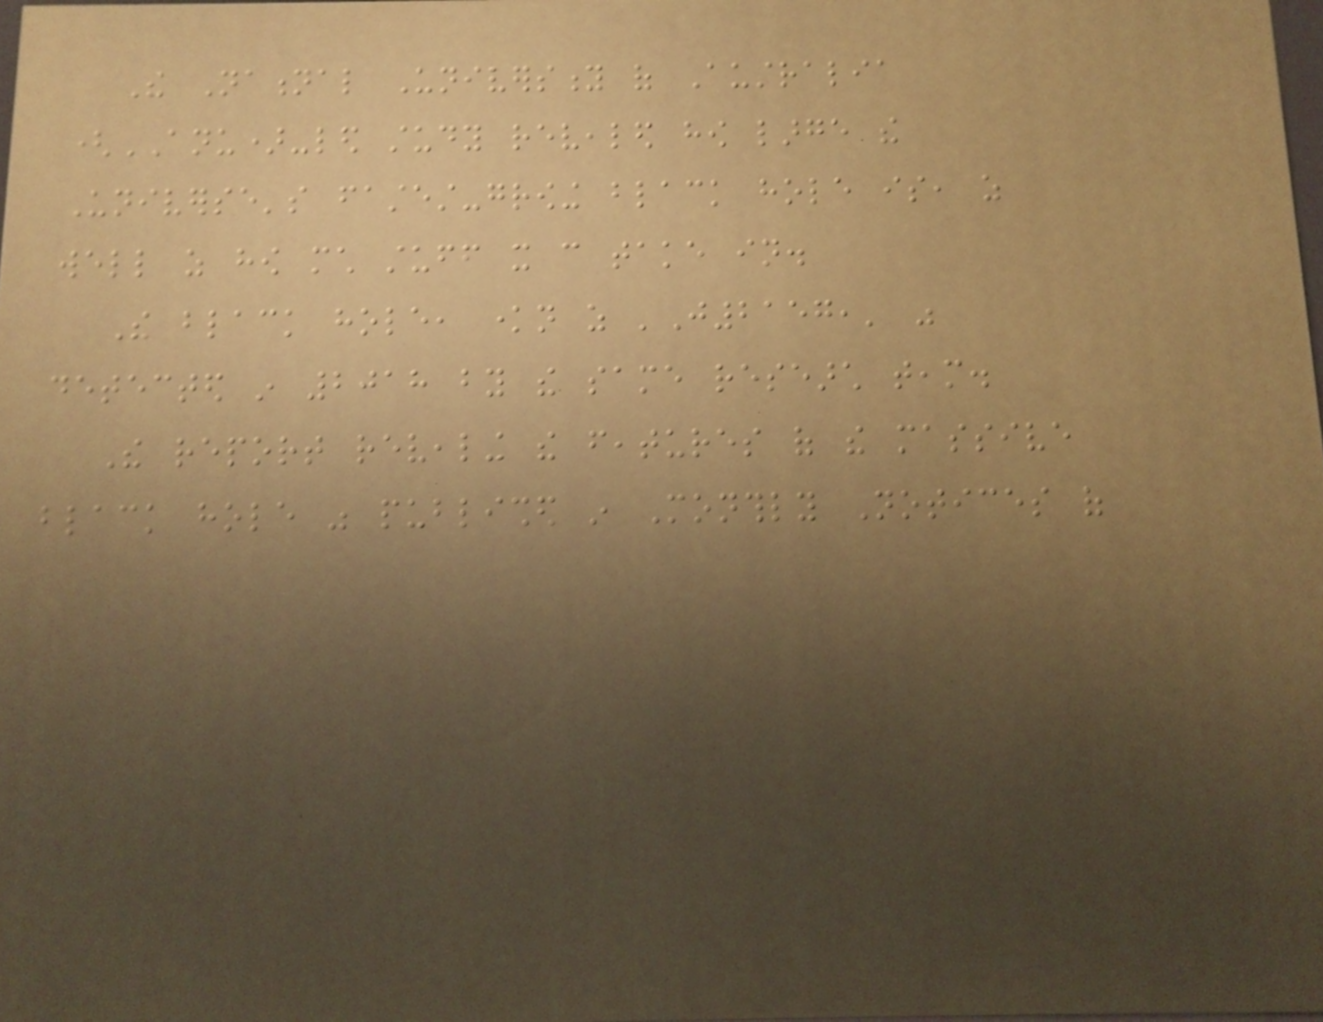The National University of Australia
(ANU)-led study revealed how large the
Universe's fastest-growing black hole is, as
well as how much stuff it can take in.
The black hole, known as 'J2157,' was
detected in 2018 by the same research team.
The report revealing the features of the massive
black hole was published in Monthly Notices of
